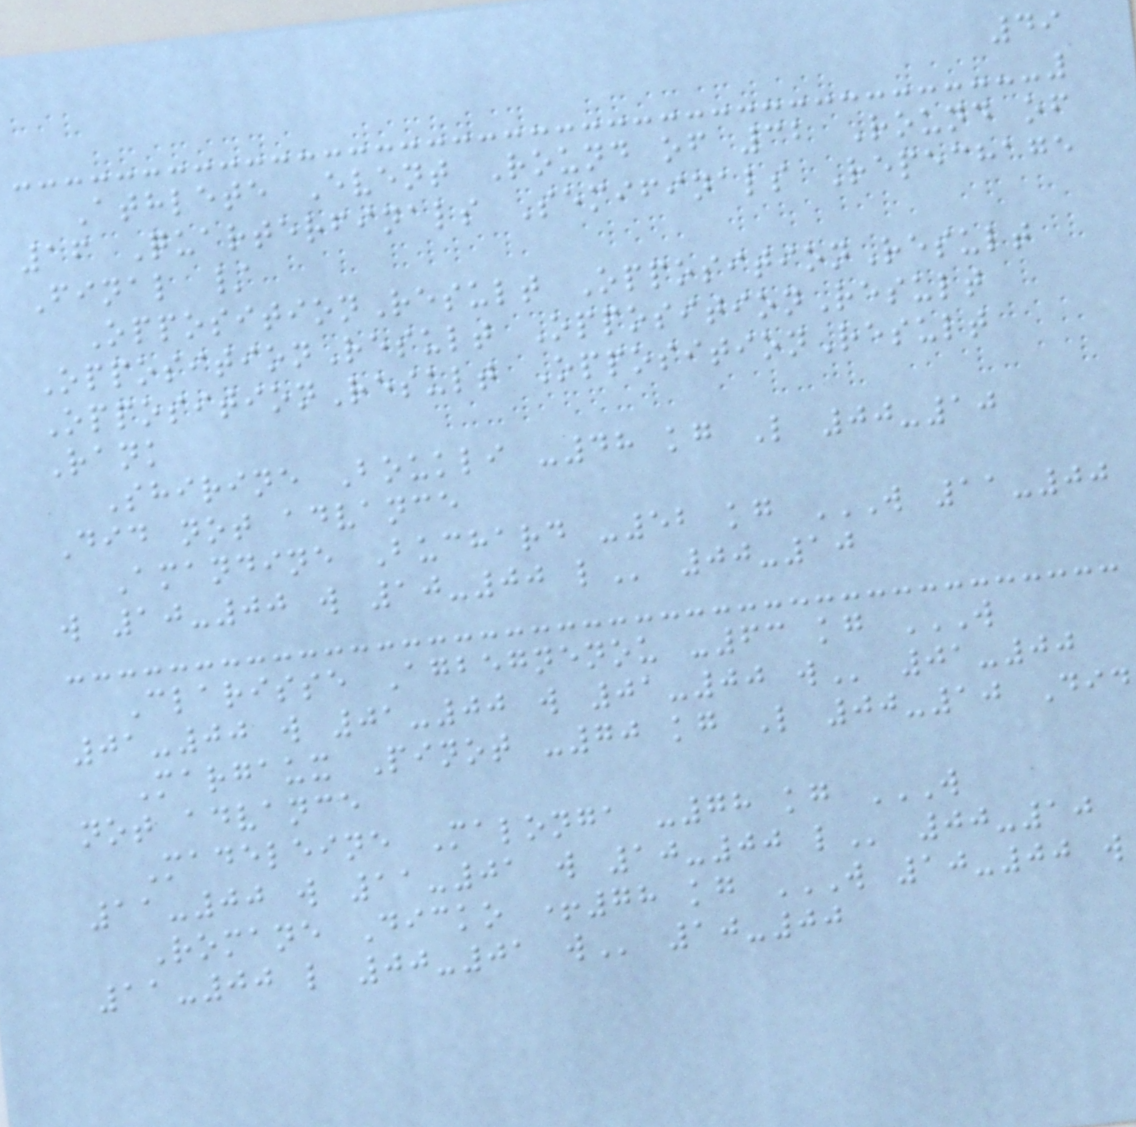49
Athlete Event Round of 32 Round of
16 Quarterfinals Semifinals Repechage
Final /
OppositionResult OppositionResult
OppositionResult OppositionResult
OppositionResult OppositionResult
Rank
Shirine Boukli -48 kg L 00-10
Did not advance
Amandine Buchard -52 kg W 11-00
W 10-00 W 10-00 L 00-10
Clarisse Agbegnenou -63 kg W
01-00 W 01-00 W 01-00 W 01-00
Margaux Pinot -70 kg L 00-10 Did
not advance
Madeleine Malonga -78 kg W
11-00 W 11-01 W 10-00 L 00-10
Romane Dicko +78 kg W 10-00 W
11-00 L 00-01 W 10-00
